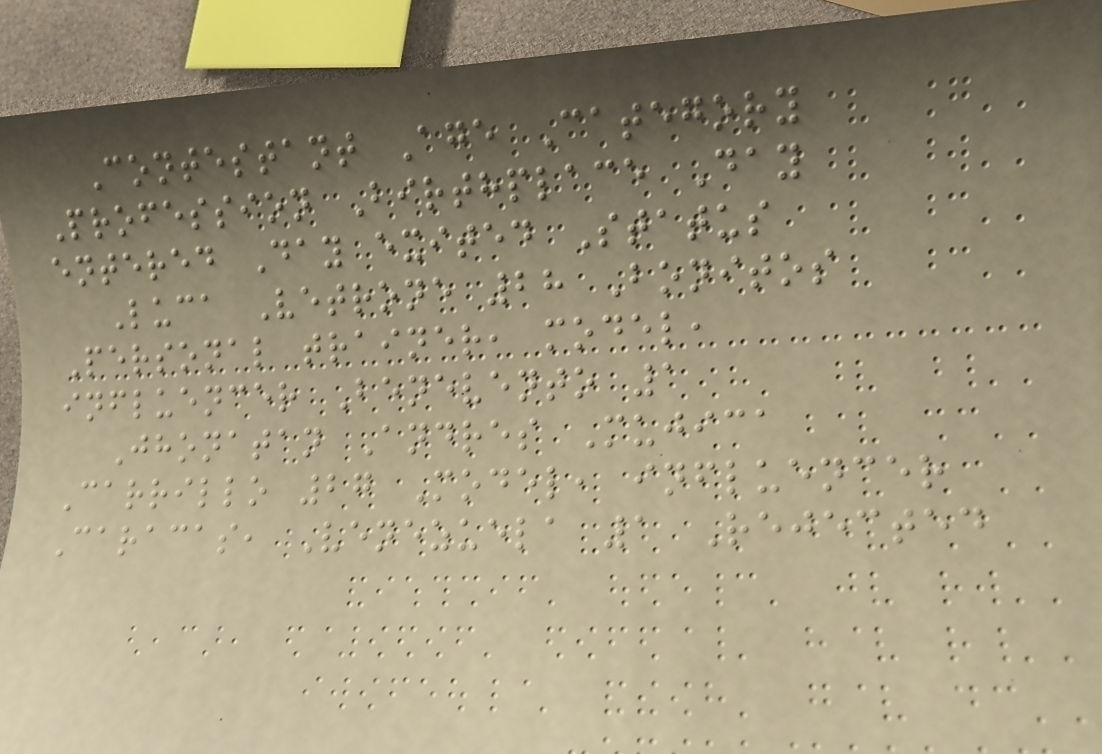Contestant Age Category
Profession Birthplace Day
entered Day exited Status
Luca Vetrone 28 Bonitos
Personal trainer, model,
influencer Benevento 1
Jhonatan Andres Mujica
Carrillo 27 Model, influencer
Caracas, Venezuela 1 Rejected
